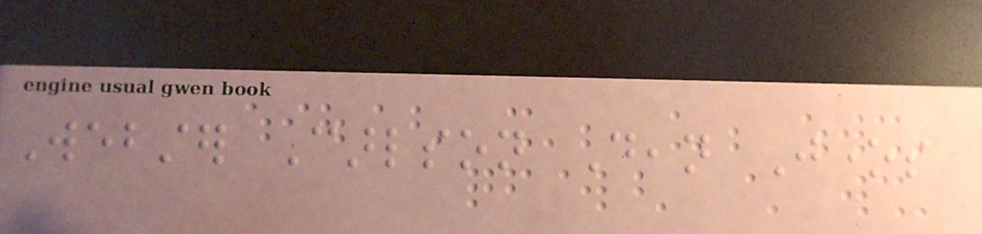Webster Carlson Dean Jones
